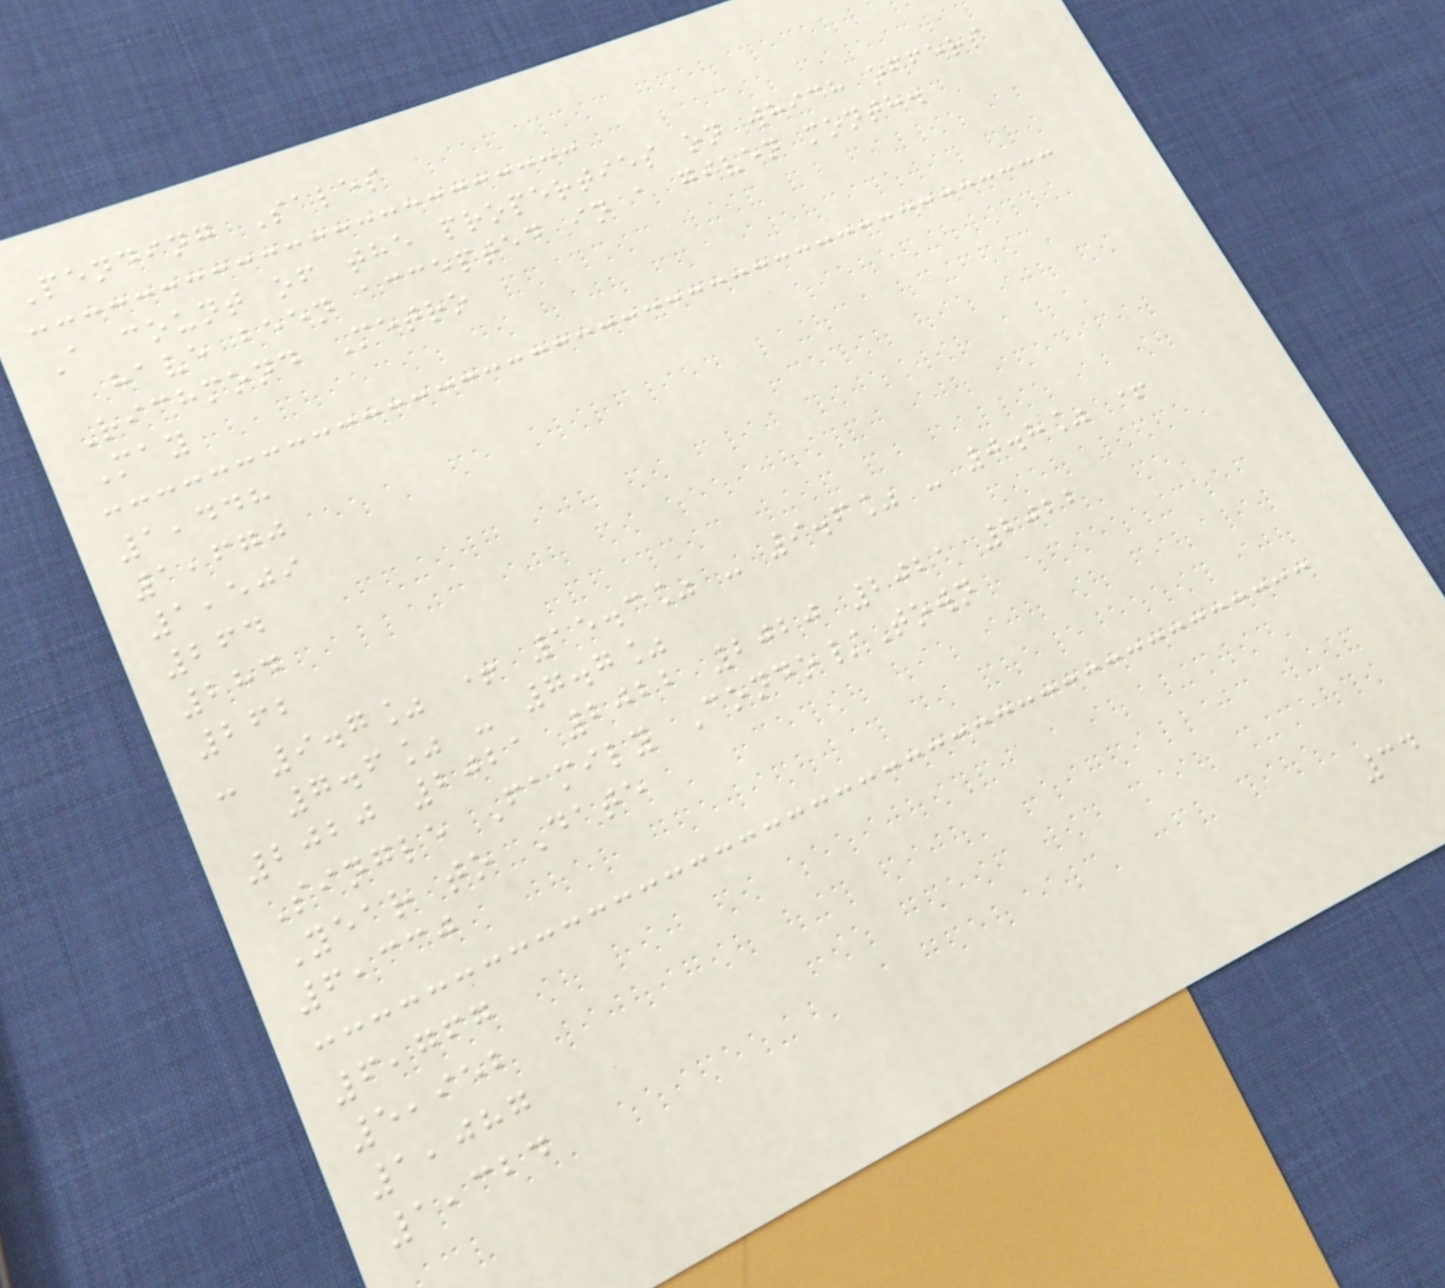Pending Sales
A count of the properties on which offers
have been accepted in a given month.
Richmond Metro
May
1,448
1,670
1,509
264
284
262
- 9.7% + 15.3% - 9.6% - 0.8% +
7.6% - 7.7%
2020 2021 2022 2020 2021 2022
Single Family Condo/Town
Year to Date
6,330
6,767
5,952
1,087
1,324
34
